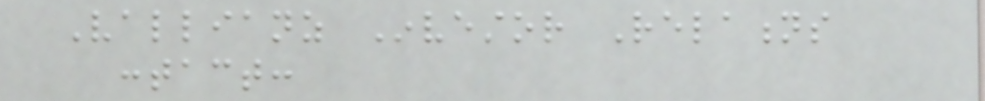Vallianz Investor Relations
contact:
